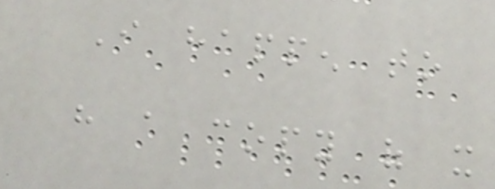I happen to
have a copy of it
